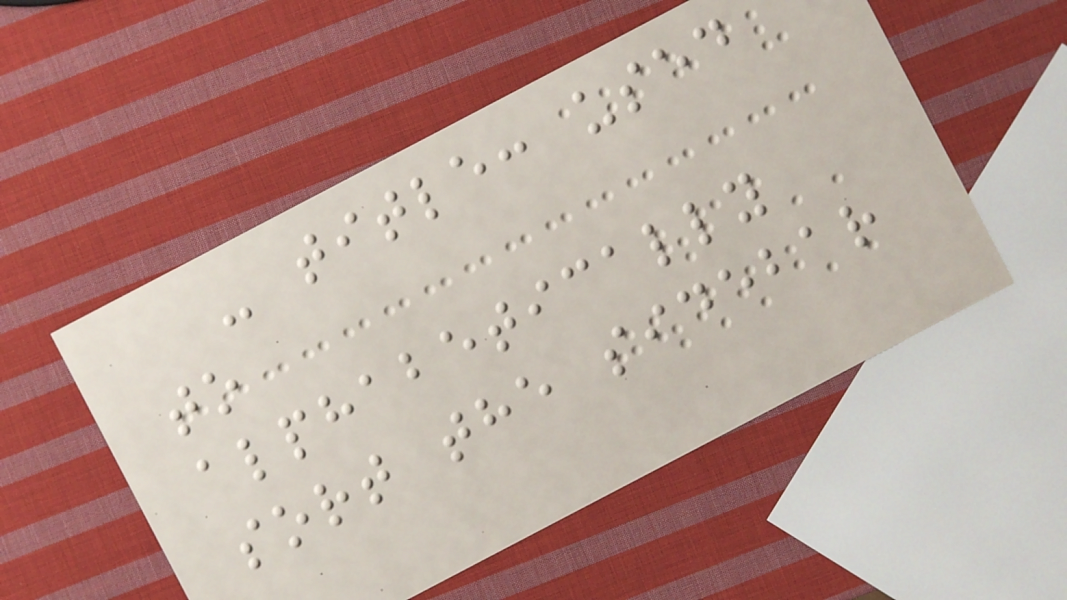- title: used
to
alphabetically
sort the sidebar
